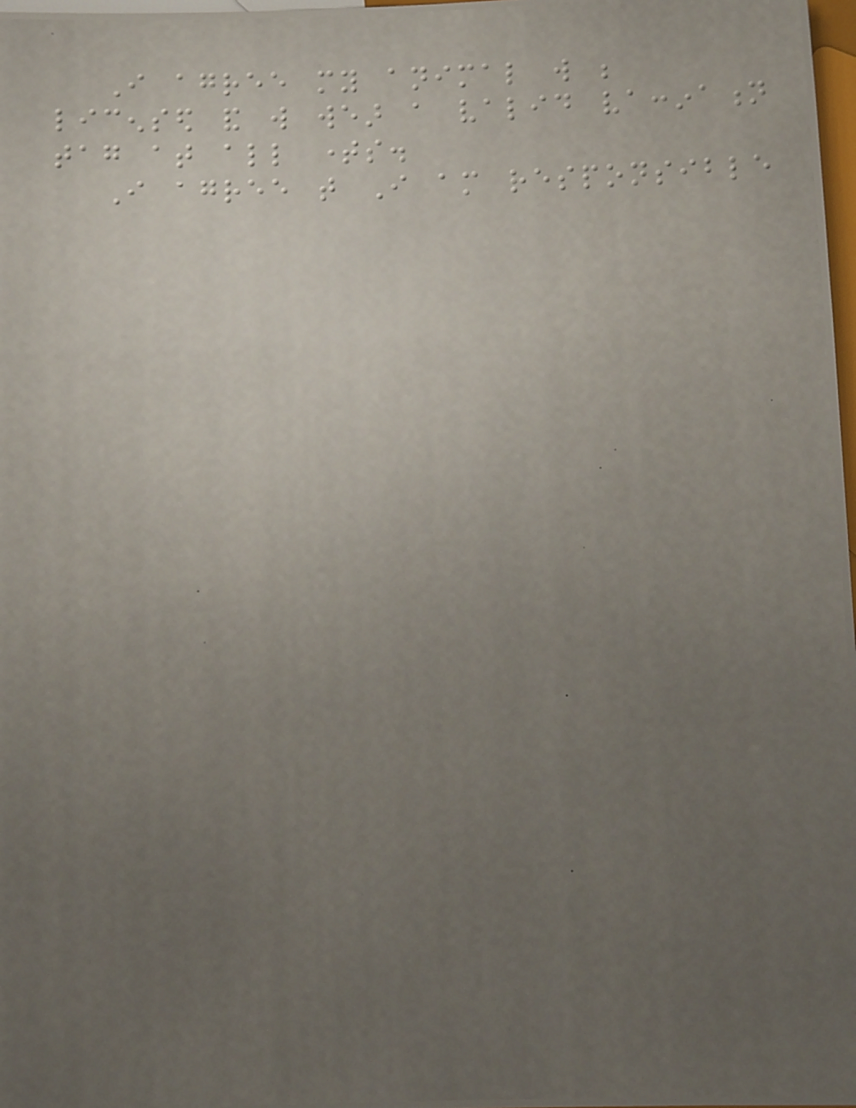I agree my animal will be
licensed and will wear a valid vaccination
tag at all times.
I agree that I am responsible
